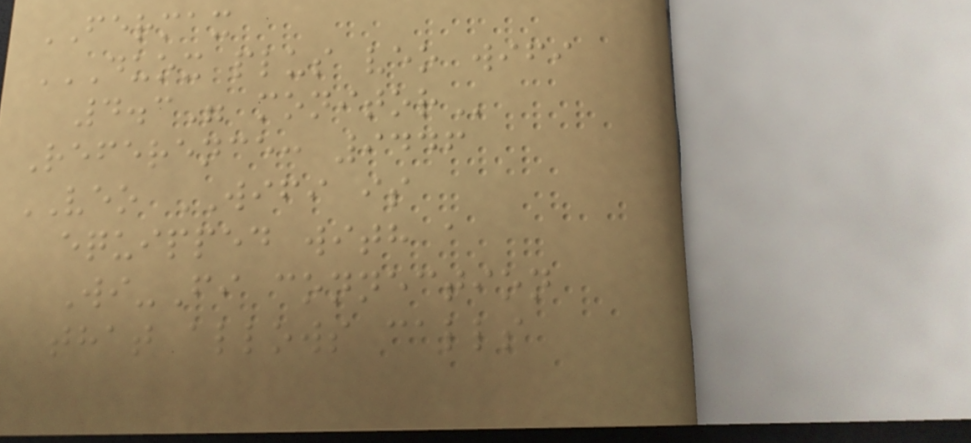FERMAX
DUOX PLUS VEO WIFI
4.3" MONITOR
Reference: 9446
VEO WIFI is
equipped with a
Wi-Fi connection
that allows calls
